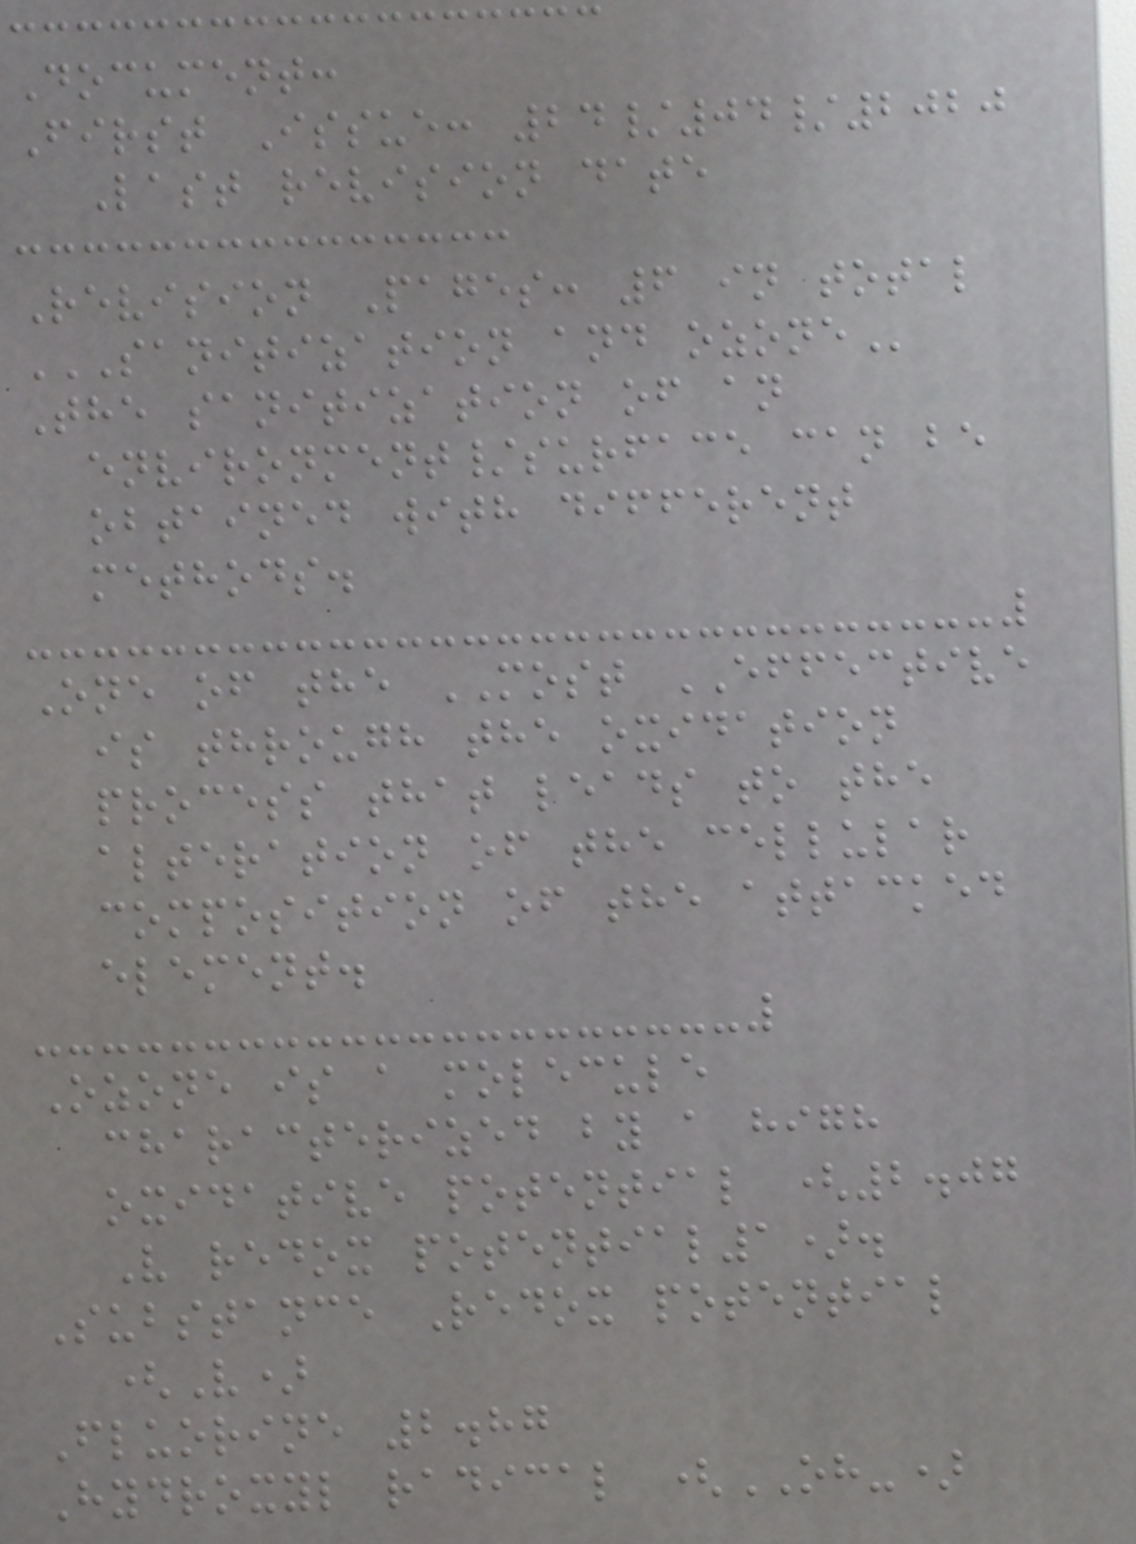Document:
First Issue: 24/04/2020
Last revision date
Revision Pages: 6 in total
SANITIZATION AND OZONE
The sanitization of an
environment/surface can be
obtained with different
methods.
One of the MOST EFFECTIVE
is through the oxidation
process that leads to the
alteration of the cellular
composition of the attacked
element.
Ozone is a molecule
characterized by a high
oxidative potential (2.07
V redox potential1).
Substance Redox potential
(V)
Fluorine 2.87
Hydroxyl radical (OH-)
